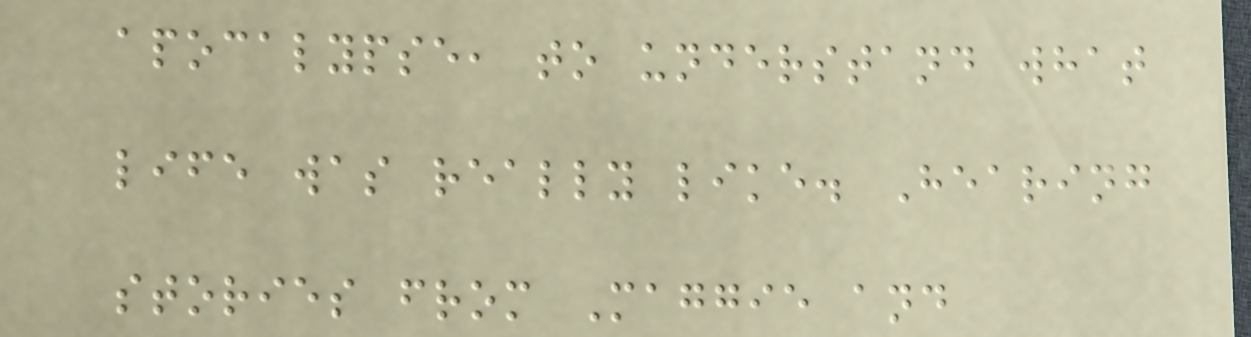apocalypse, to understand what
life was really like. Hearing
stories from Maggie and
